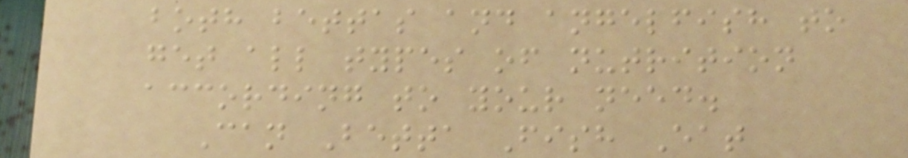both bettas and angelfish to
get all types of nutrition
according to your need.
Can Betta Fish Eat
